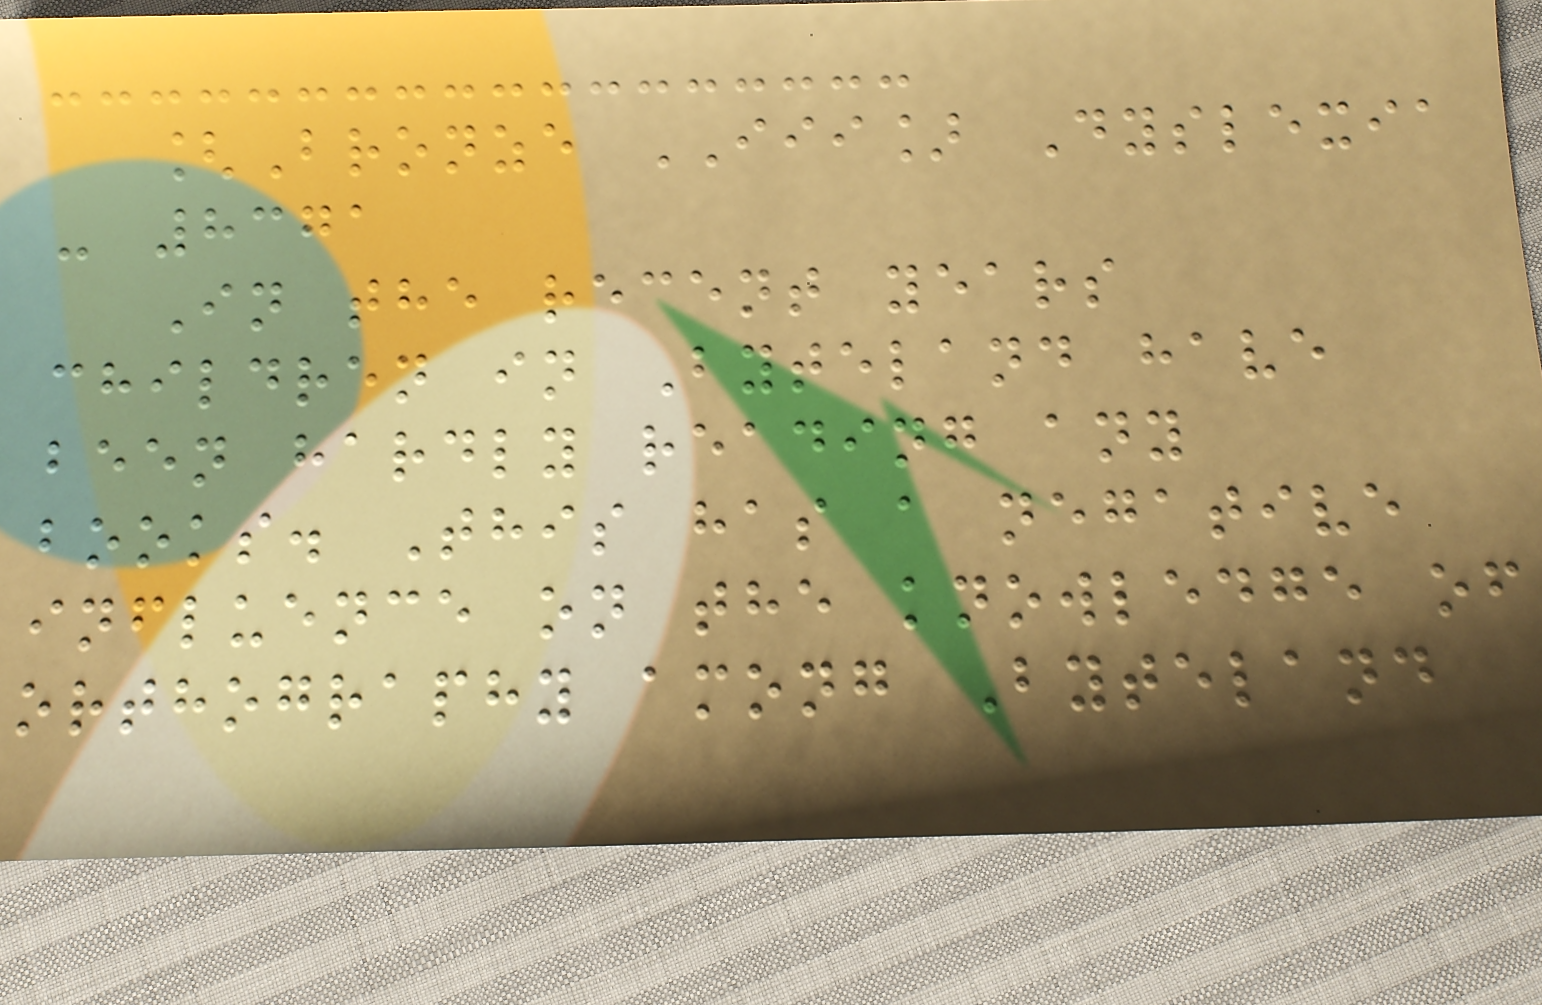[Bronze III] Dyslexia
- 8371
In the recent years
children in Byteland have
been hardly reading any
books. This has a negative
influence on the knowledge of
orthography among Byteland
